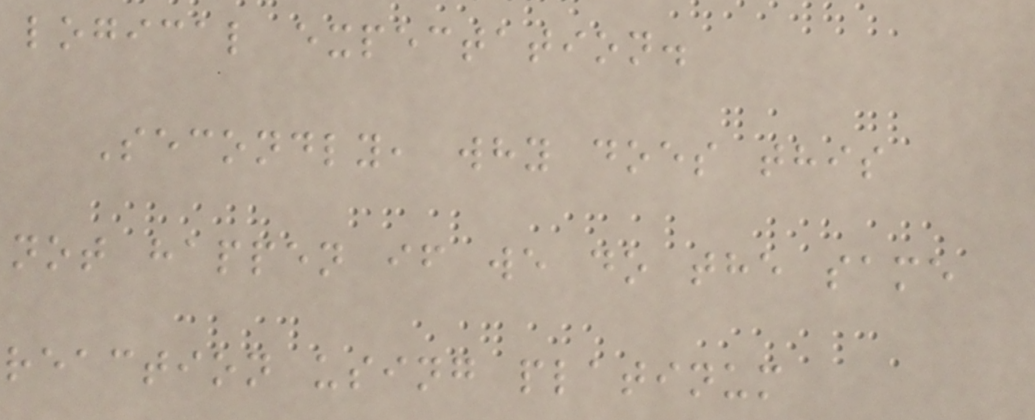logical expectation.
Secondly, why does this
not happen if we do the same
reaction using platinum
